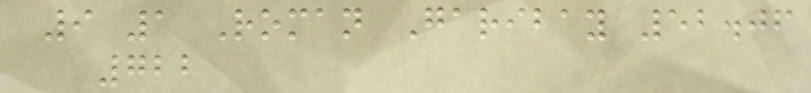9 1 Roman Garibay 52.06
722
